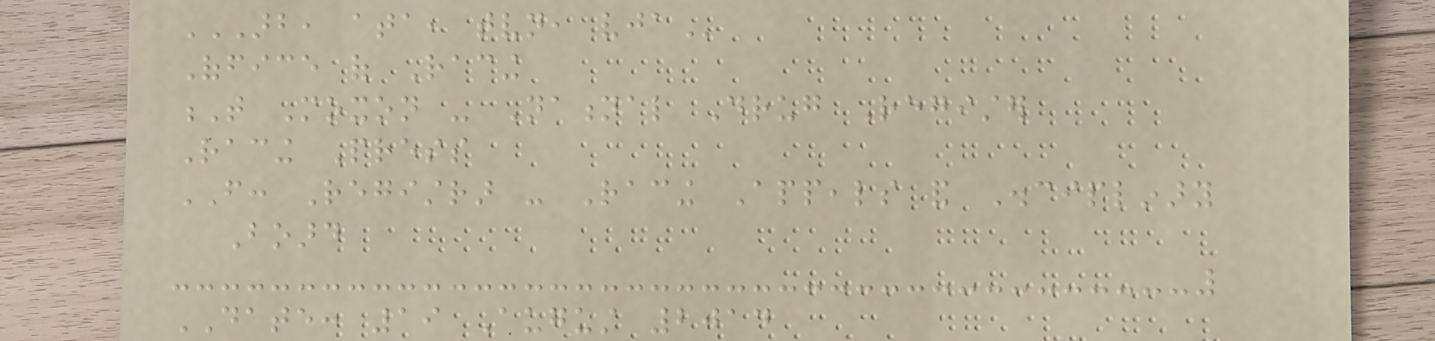ARB, ATA, TVN, VJA
Office of Racing
T Moxon - National Drug Register
Racing Press
FROM: Registrar - Racing Appeals and Disciplinary
Board
DATE: 19 August 2014
